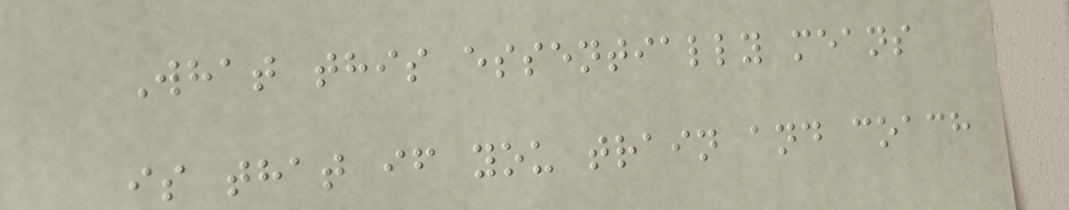What this essentially means
is that if you train and coach
